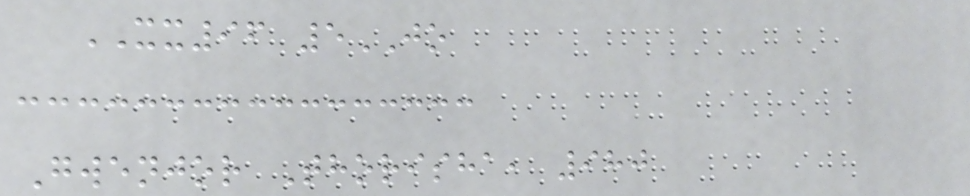XX96 5JO
Gwenjor Thorisha, 980
